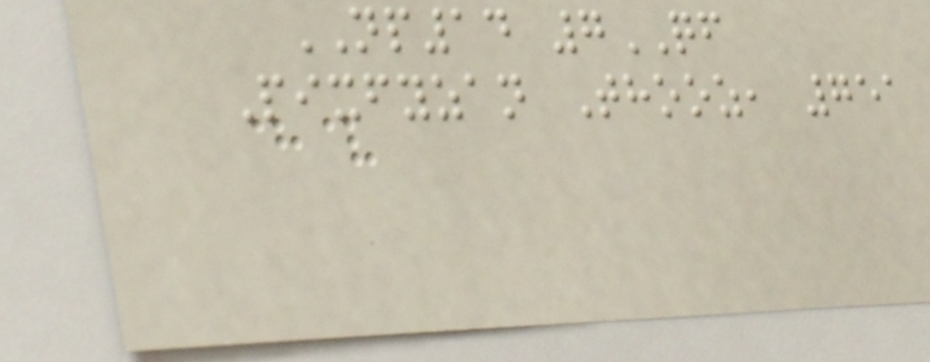NP14 7QF
Pixfyzan Thooz, 751
